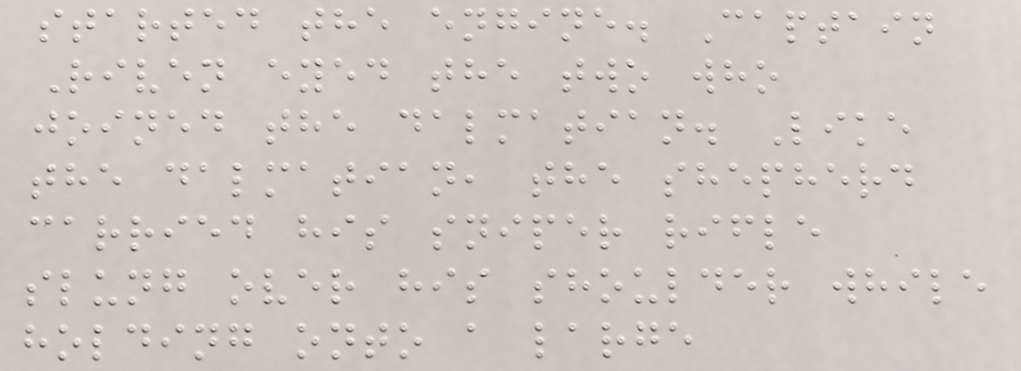started the engine. Captain
Riven eyed the two who
joined the dalmatian. Like
the dalmatian, the shepherd
carried his sniper rifle
slung over his shoulder while
holding onto a large
